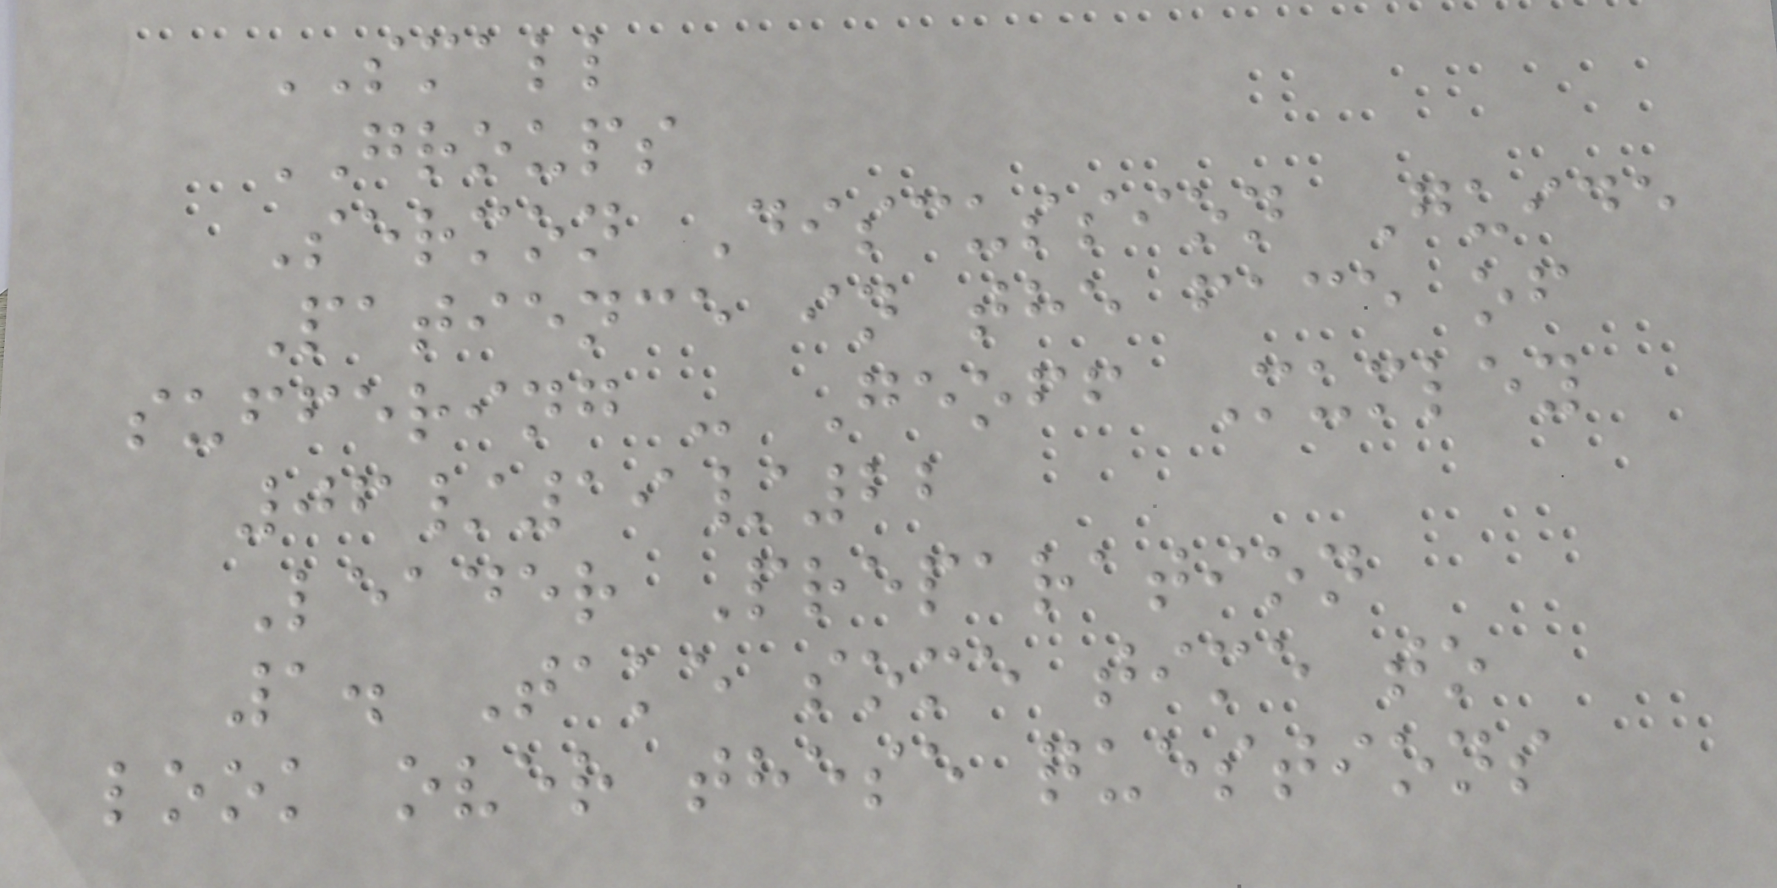SMALL
GROUPS
Sermon Discussion Guide
Patience in the face of
suffering - Geoff Mumley
06/19/22
Leader Preparation
1. Take some time to
look over these questions
